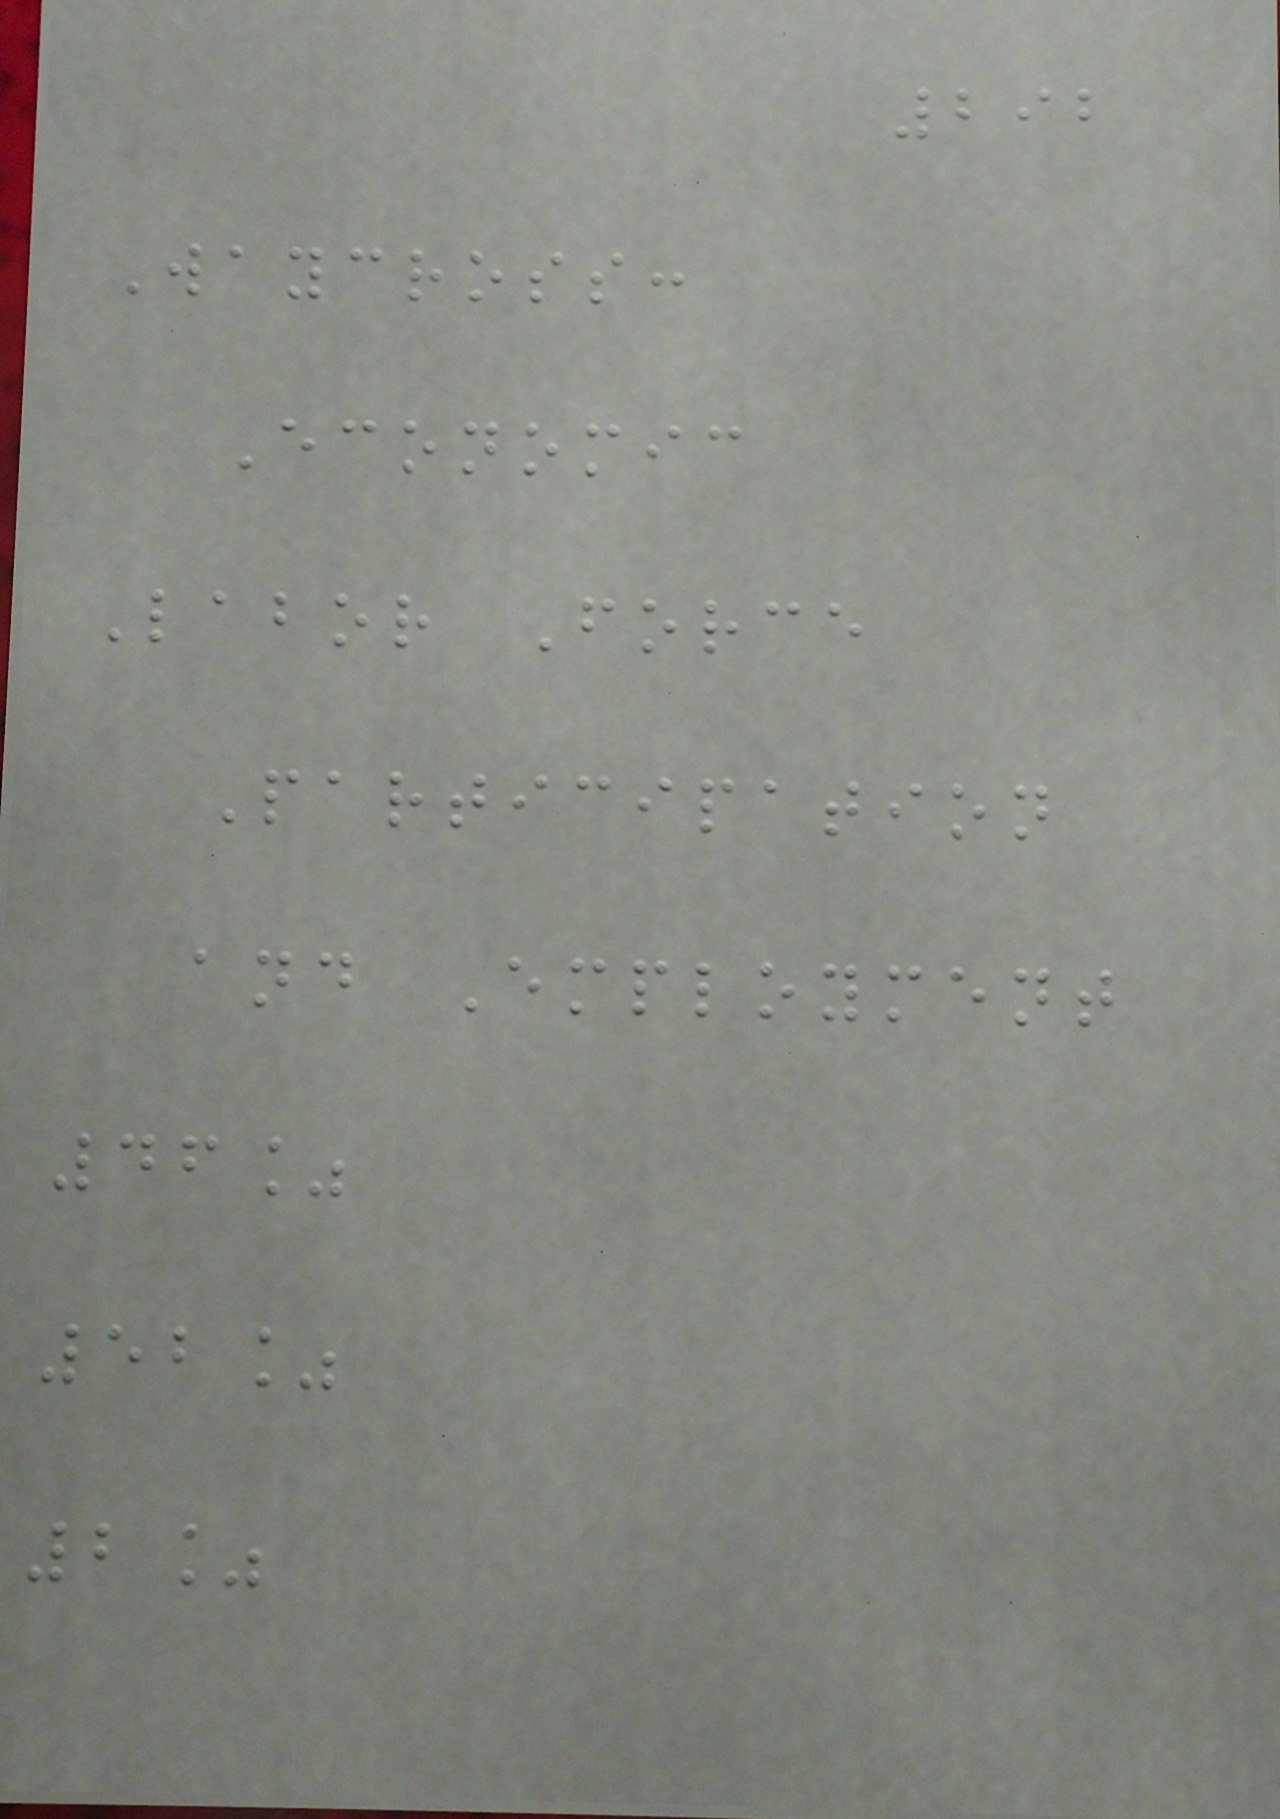292
Waycross:
Economic
Labor Force
Participation
and Employment
46%
52%
2%
